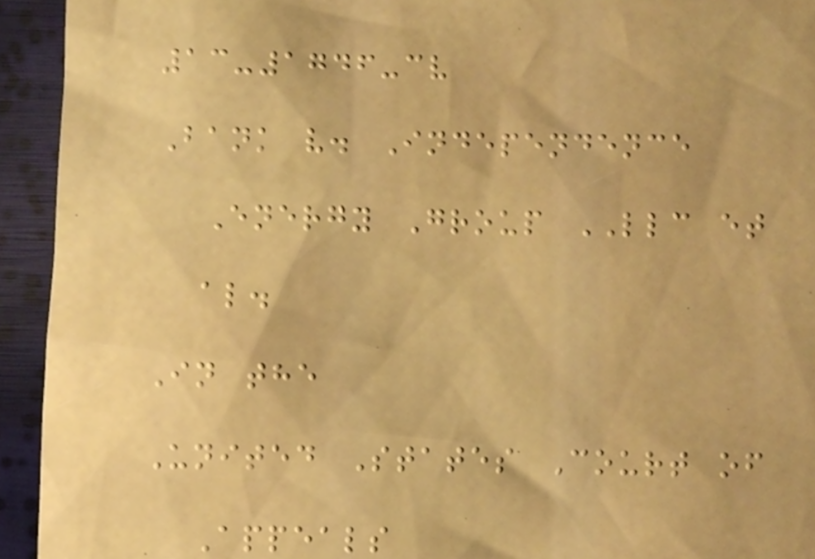13-1746-cv
Bank v. Independence
Energy Group LLC et
al.
In the
United States Court of
Appeals
